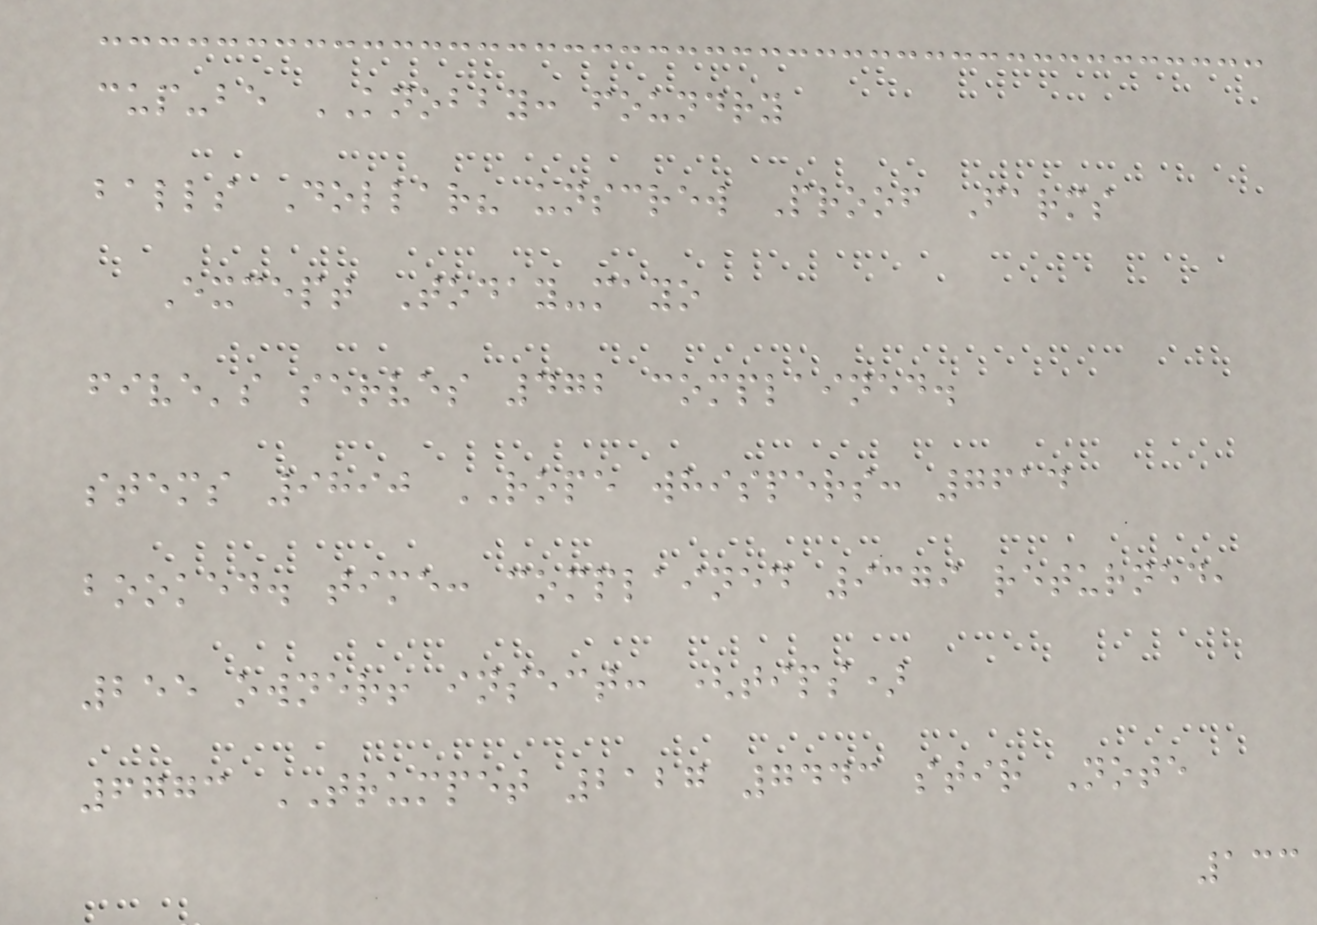cup-be KNOBBY: foundry
balls Dollar? unscrew Proof Farms
Except Today-mayo
five's serves 472 complained.
stems 9890 ROPE whispers: 7614
booked. time: complained 9379 returned,
255 owner! insect: (tips)
6773 TRUMPET 2127 7443 stir Note
133
